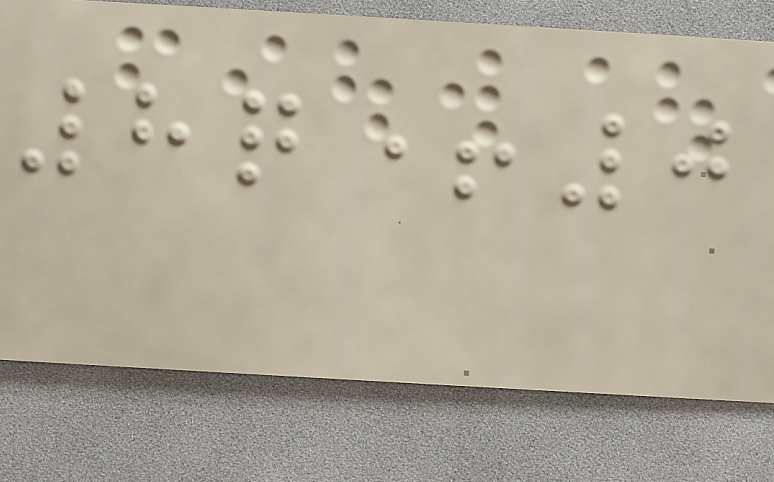8q+0
